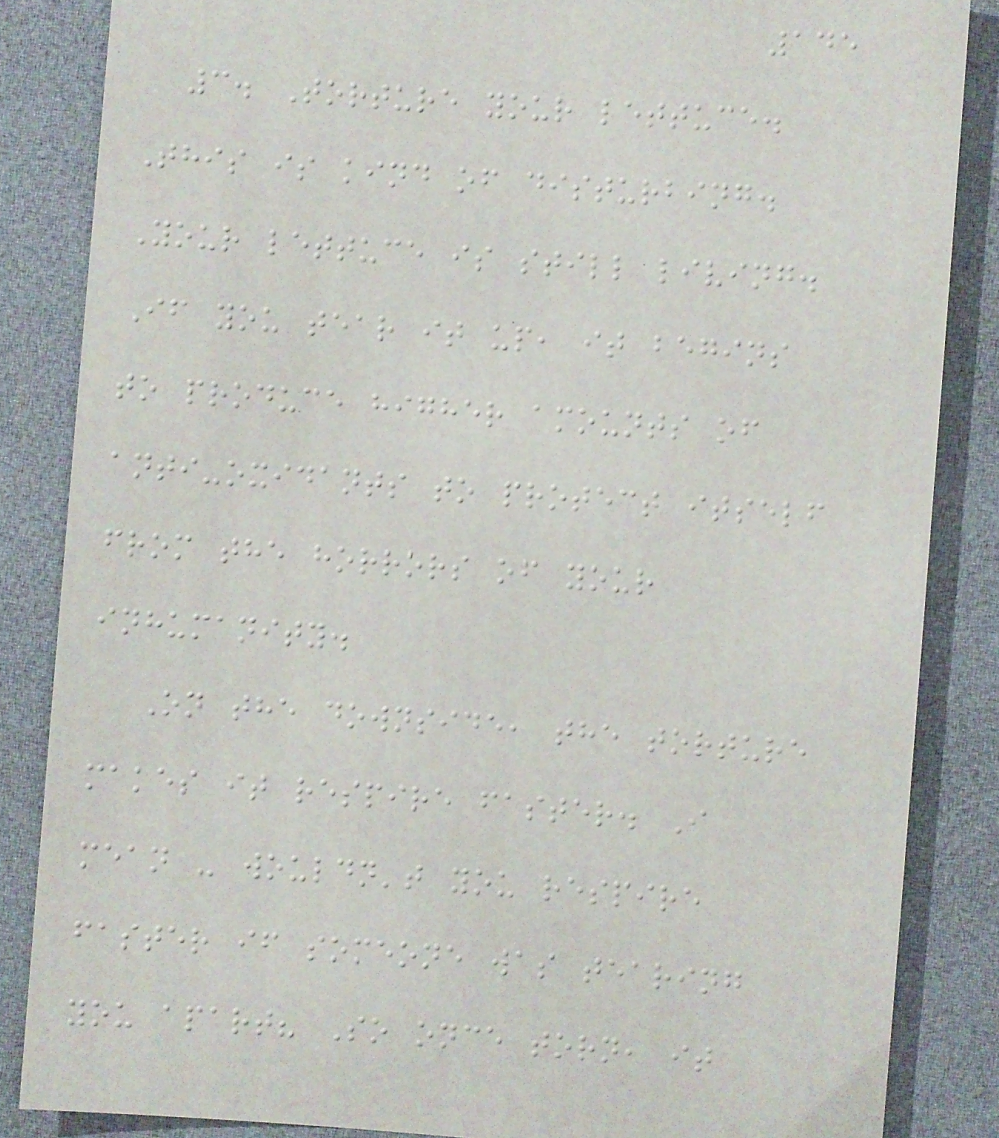145
3. Torture your lettuce.
This is kind of disturbing.
Your lettuce is still living.
If you tear it up, it begins
to produce higher amounts of
anti-oxidants to protect itself
from the horrors of your
inhumanity.
On the downside, the torture
makes it respire faster. I
mean - wouldn't you respire
faster if someone was tearing
you apart? So once torn, it
